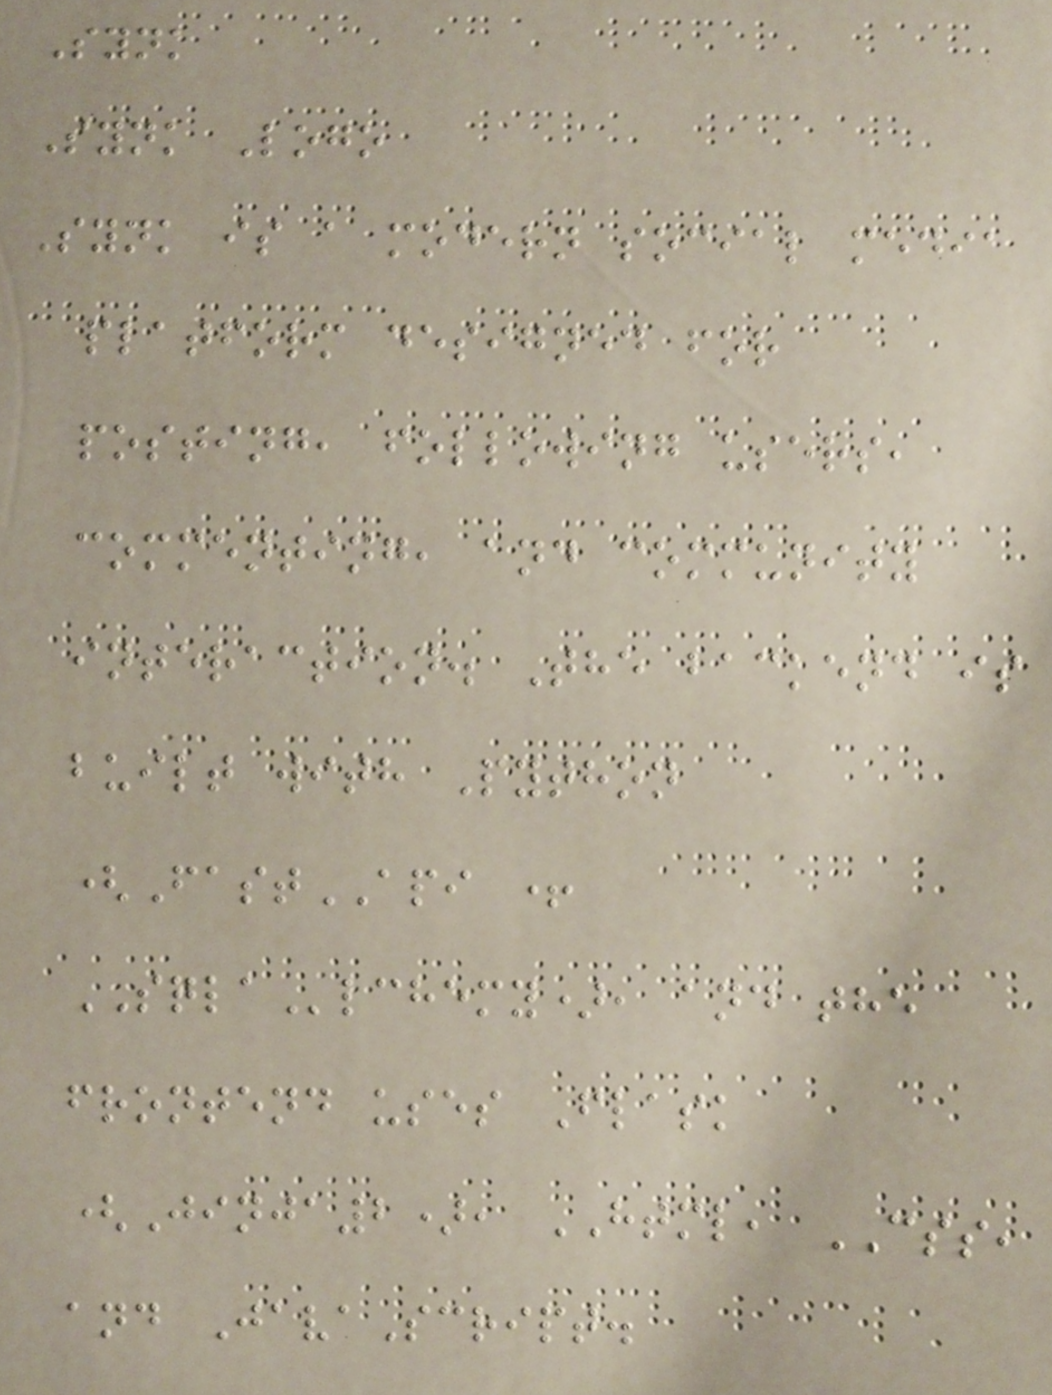Synk
Synk Logo
Synk is a modern social media
platform designed for
posting, following users,
commenting, and community
interaction. The backend is
built with Python
(FastAPI +
SQLAlchemy), and the
frontend uses Flask
(Jinja2), HTML, CSS,
and JavaScript.
